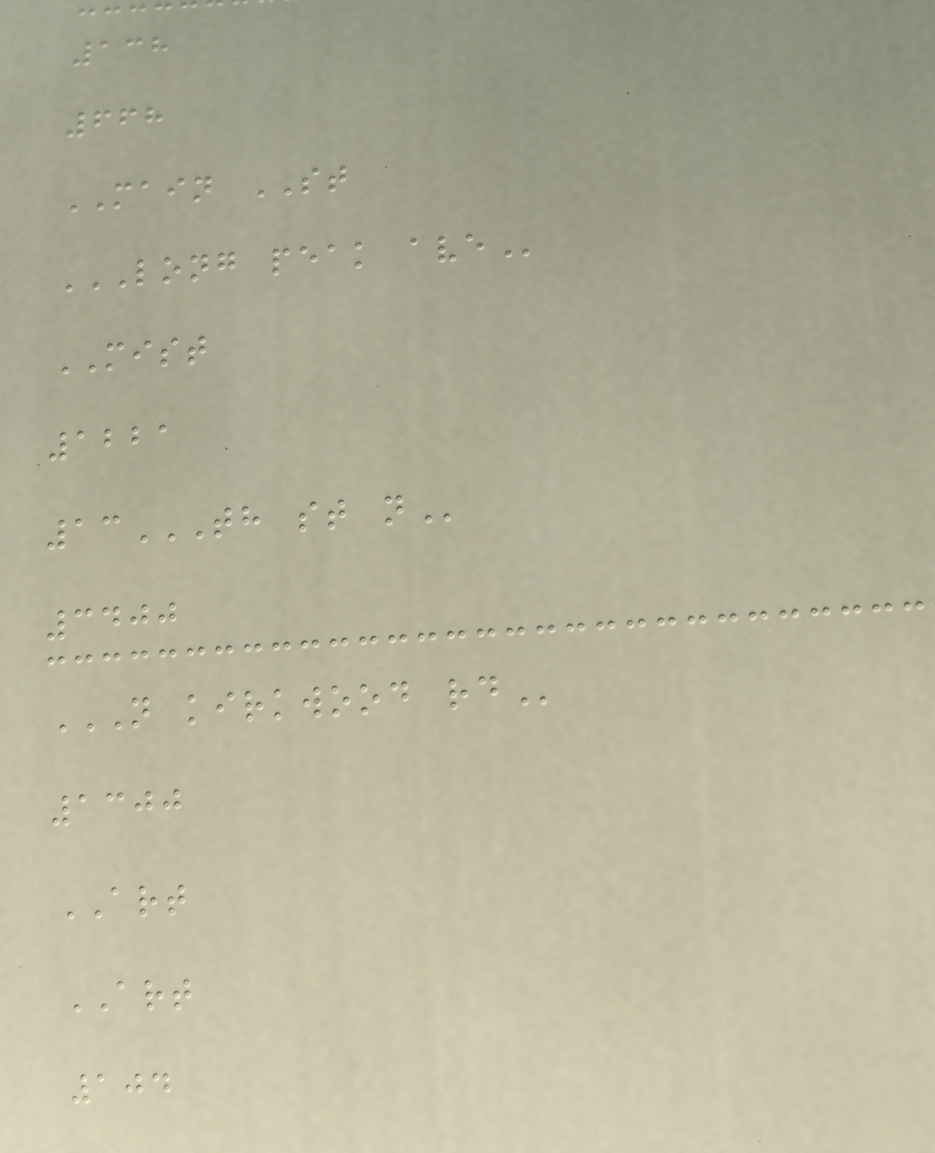138
668
MAIN ST
LONG PEAK AVE
MIST
1221
13TH ST N
3400
N KIRKWOOD RD
1300
ART
ART
104
